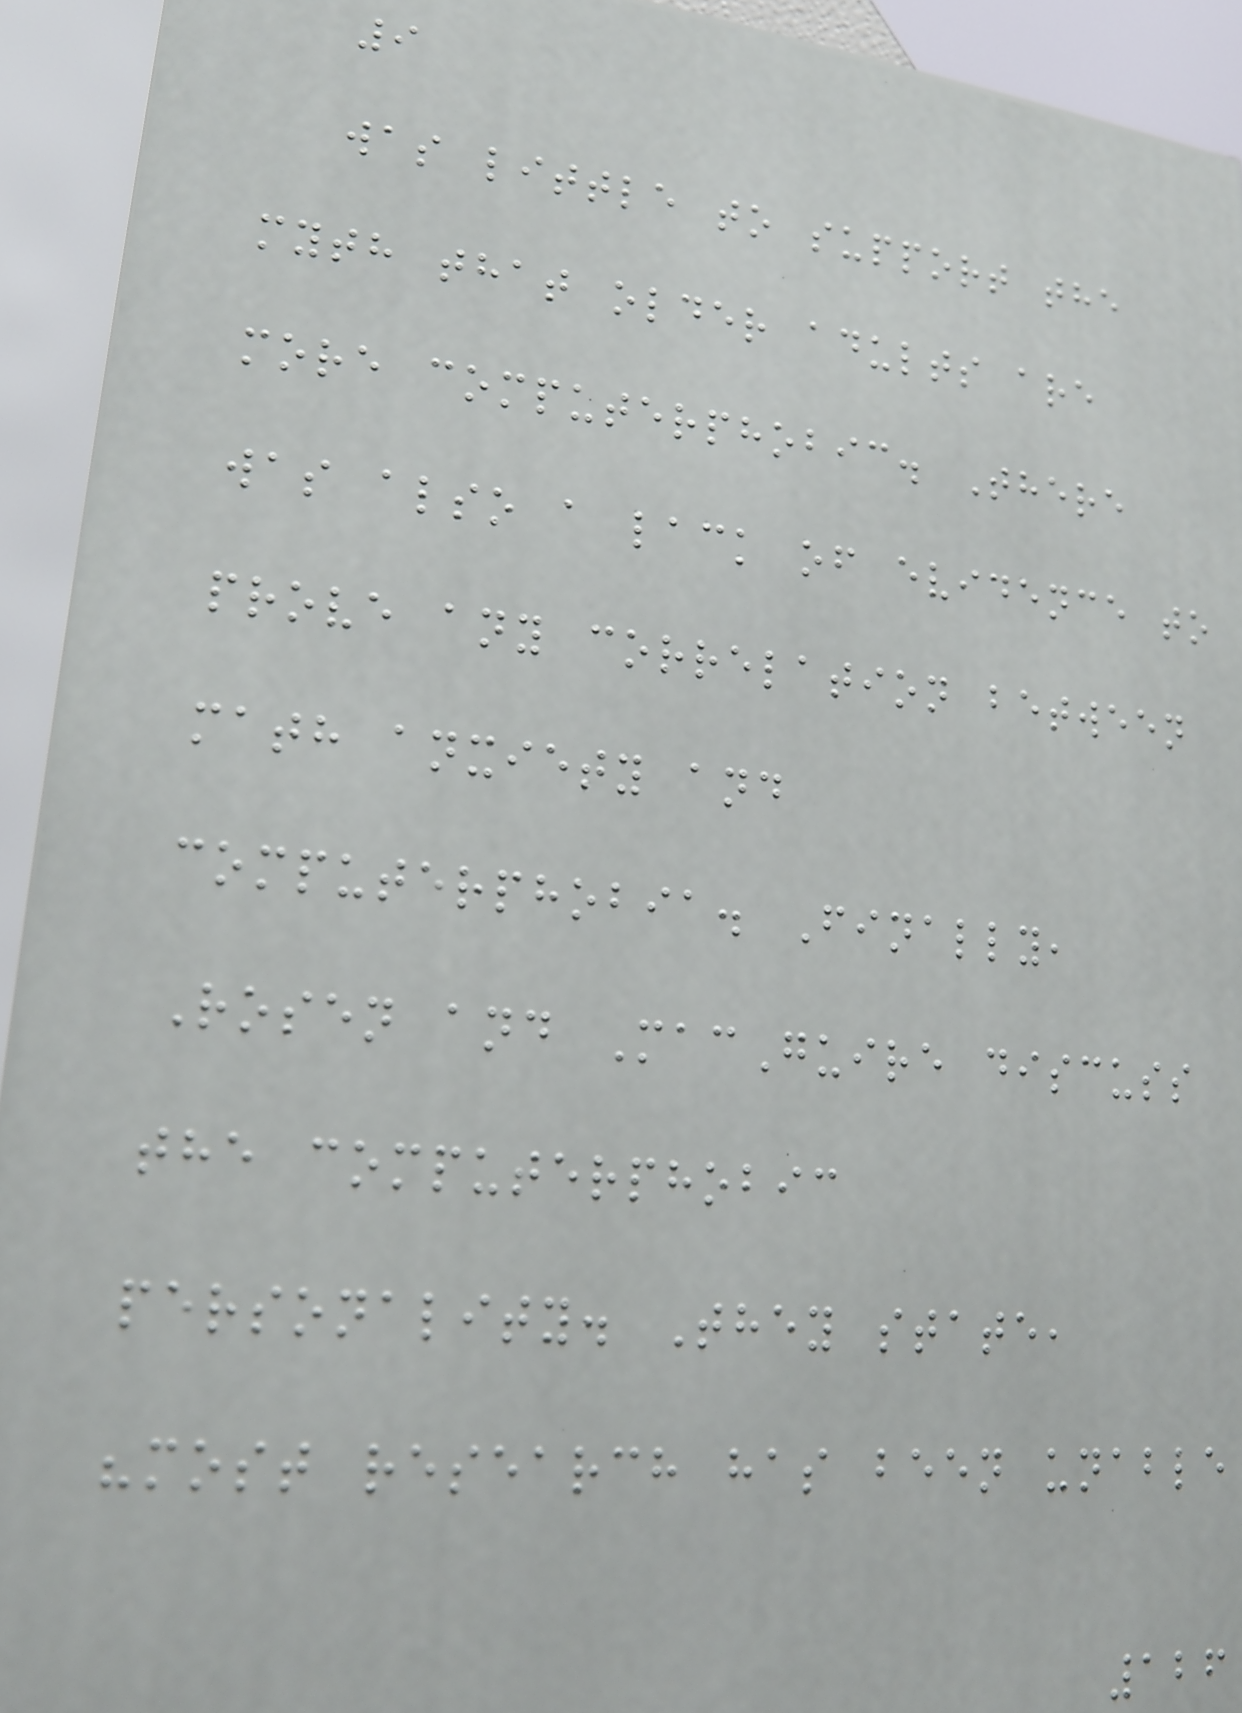9
was little to support the
myth that older adults are
more computerphobic. There
was also a lack of evidence to
prove any correlation between
math anxiety and
computerphobia. Finally,
Rosen and MacGuire discuss
the computerphobic
personality. They state,
"most research has been unable
126
